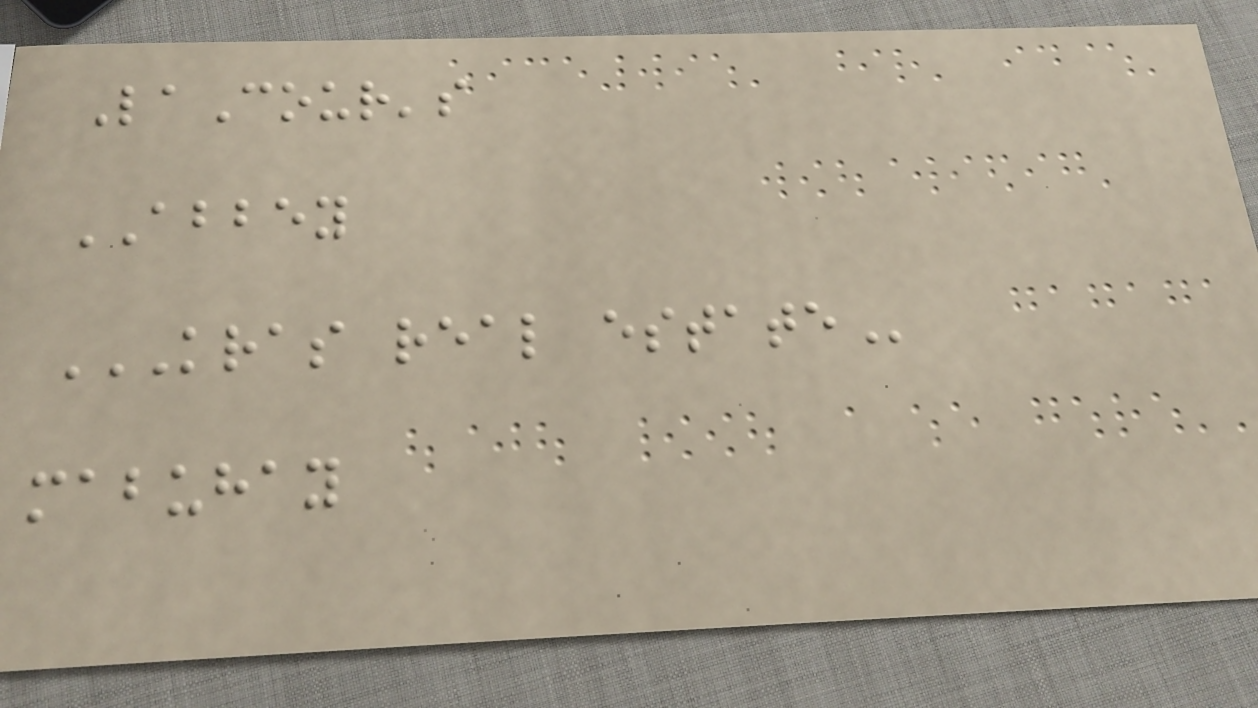LaCour's
ABBEY
KRAS REAL ESTATE
mabuhay
